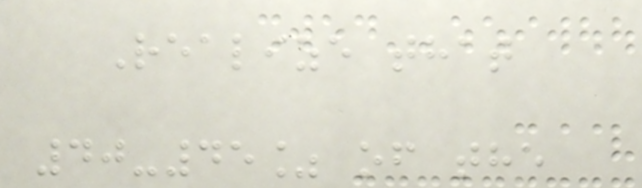Realize that
40-45% of the
